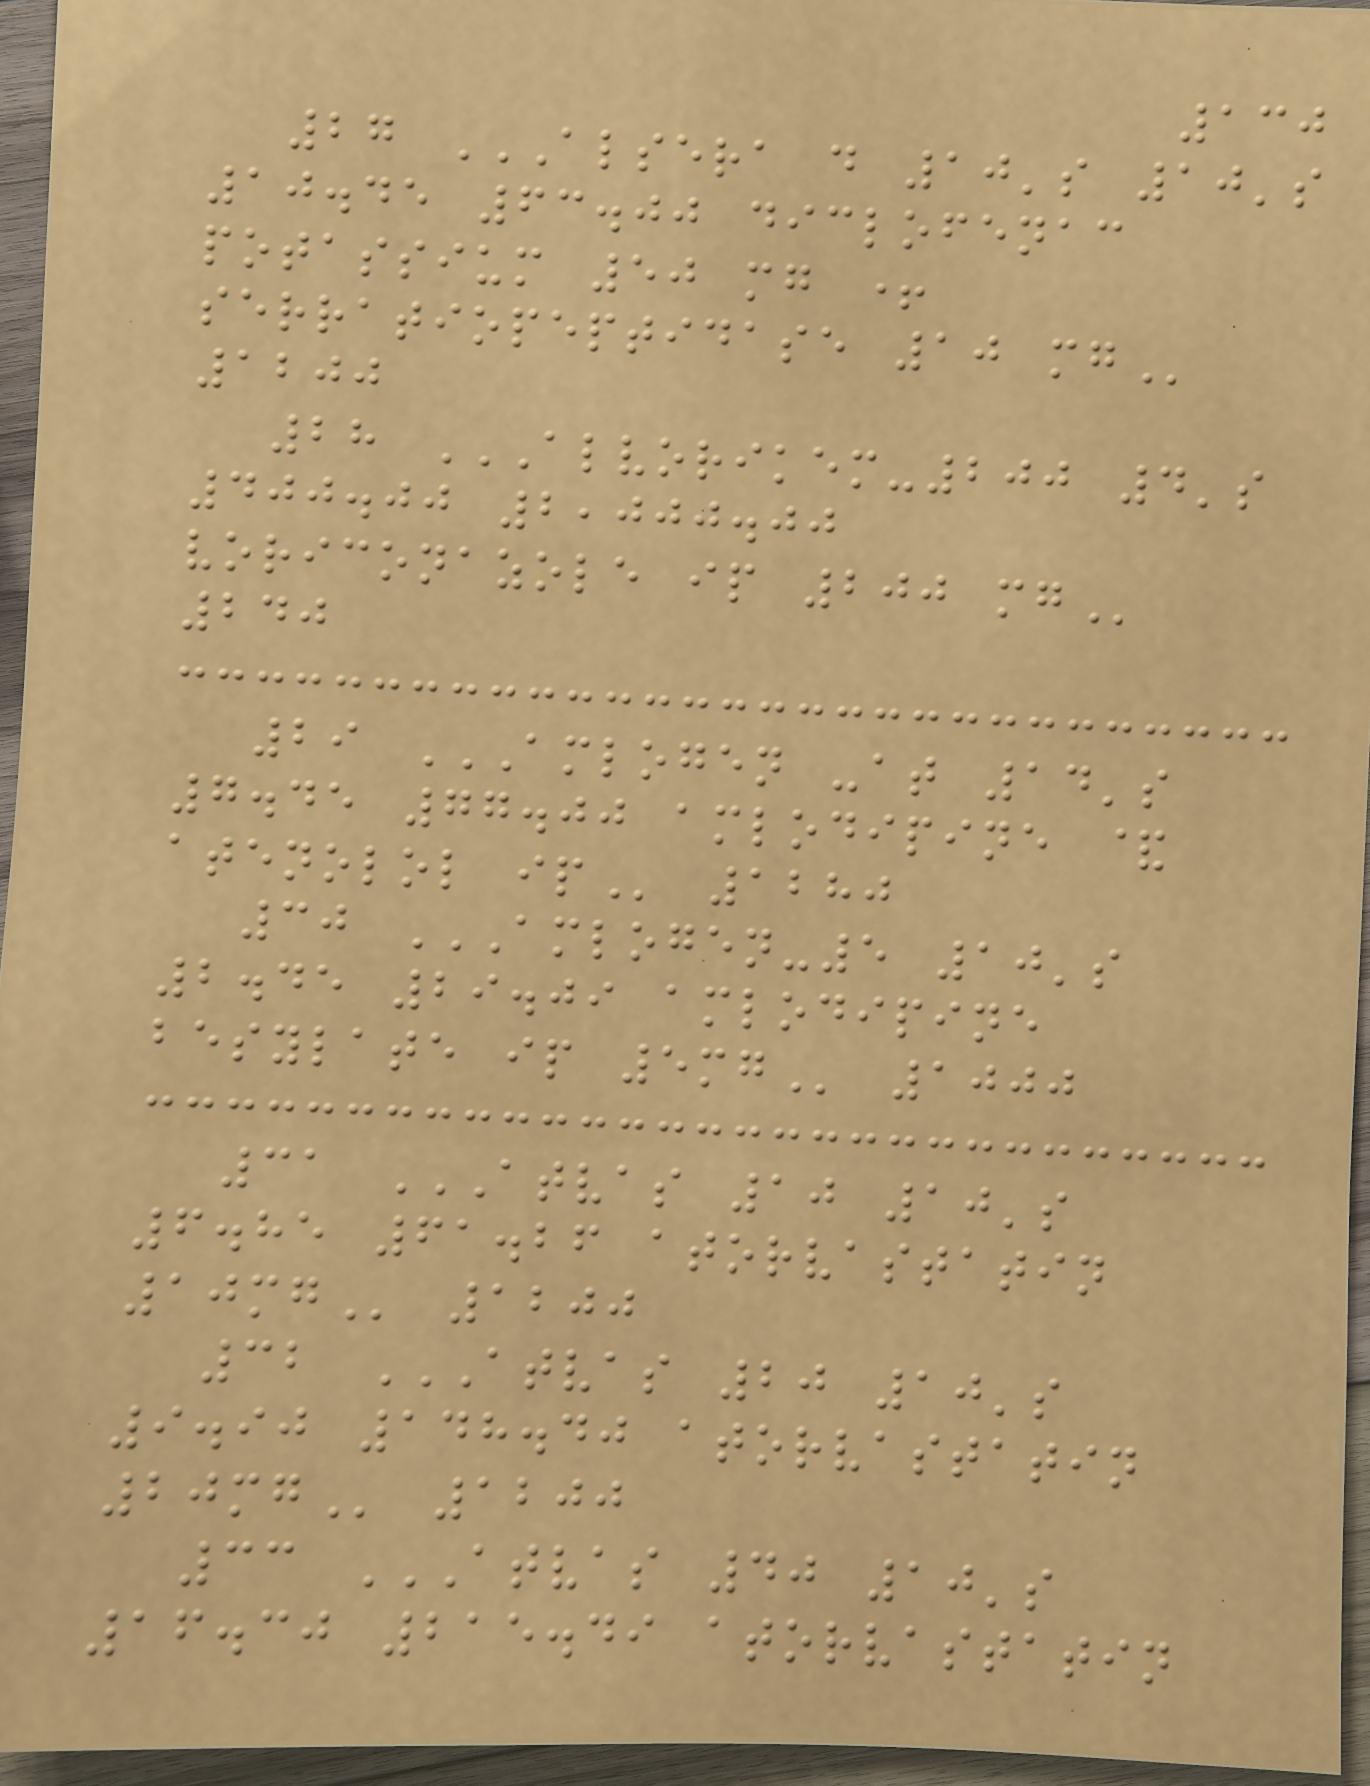130
27 ALSERA D 10'S 10'S
10.45 63.00 DICLOFENAC
POTASSIUM 50 MG +
SERRATIOPEPTIDASE 10 MG
1200
28 ALVORIKEM-200 4'S
400.00 2,000.00
VORICONAZOLE IP 200 MG
240
29 AMLOGEN -AT 14'S
7.45 77.00 AMLODIPINE &
ATENOLOL IP 1280
30 AMLOGEN-5 10'S
2.45 29.09 AMLODIPINE
BESYLATE IP 5MG 1000
31 ATVAS 10 10'S
6.85 61.26 ATORVASTATIN
10MG 1200
32 ATVAS 20 10'S
9.90 148.40 ATORVASTATIN
20MG 1200
33 ATVAS 40 10'S
16.30 215.49 ATORVASTATIN
